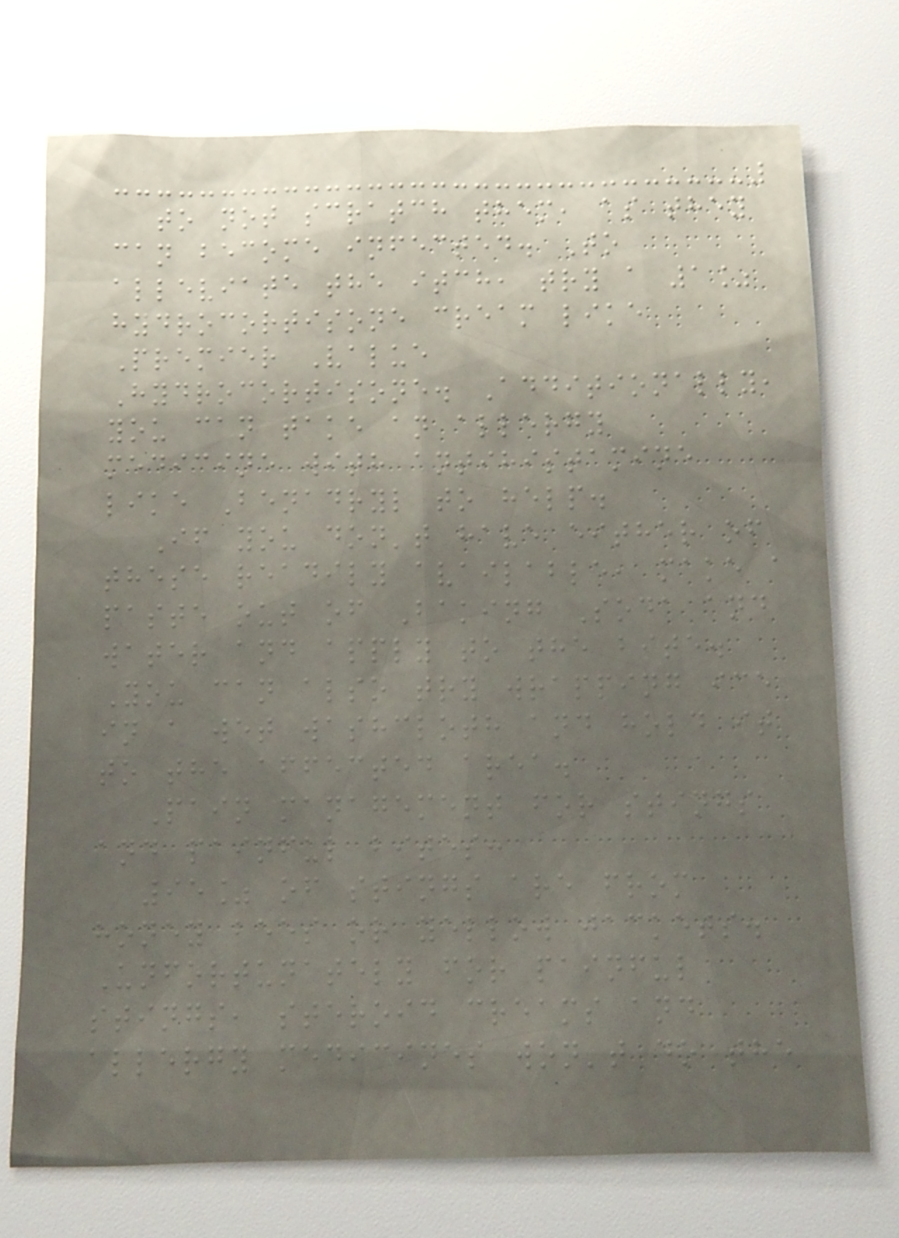to not scratch them, as they
can become infected. To
alleviate the itch, try a 1%
hydrocortisone cream like
Premier Value
Hydrocortisone. Additionally,
you can take an allergy
medicine with antihistamine
like Benadryl to help.
If you don't have either of
these readily available, make a
paste out of Baking Soda and
water and apply to the bite.
You can also try wrapping ice
in a wet washcloth and hold it
to the affected area.
Pain management for stings
and painful bites:
95% of stings are from
honey bees or yellow jackets.
Unfortunately for painful
stings, steroid creams and
allergy medicines won't do the
